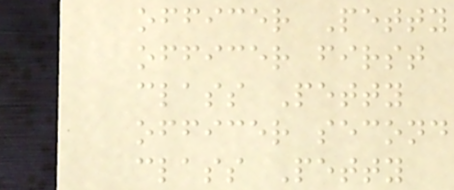officer Petty
officer first
class Petty
officer second
class Petty
